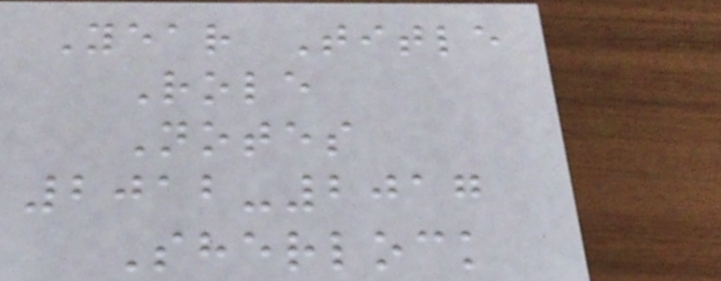Year Title
Role
Notes
2012-2017
Sherlock
